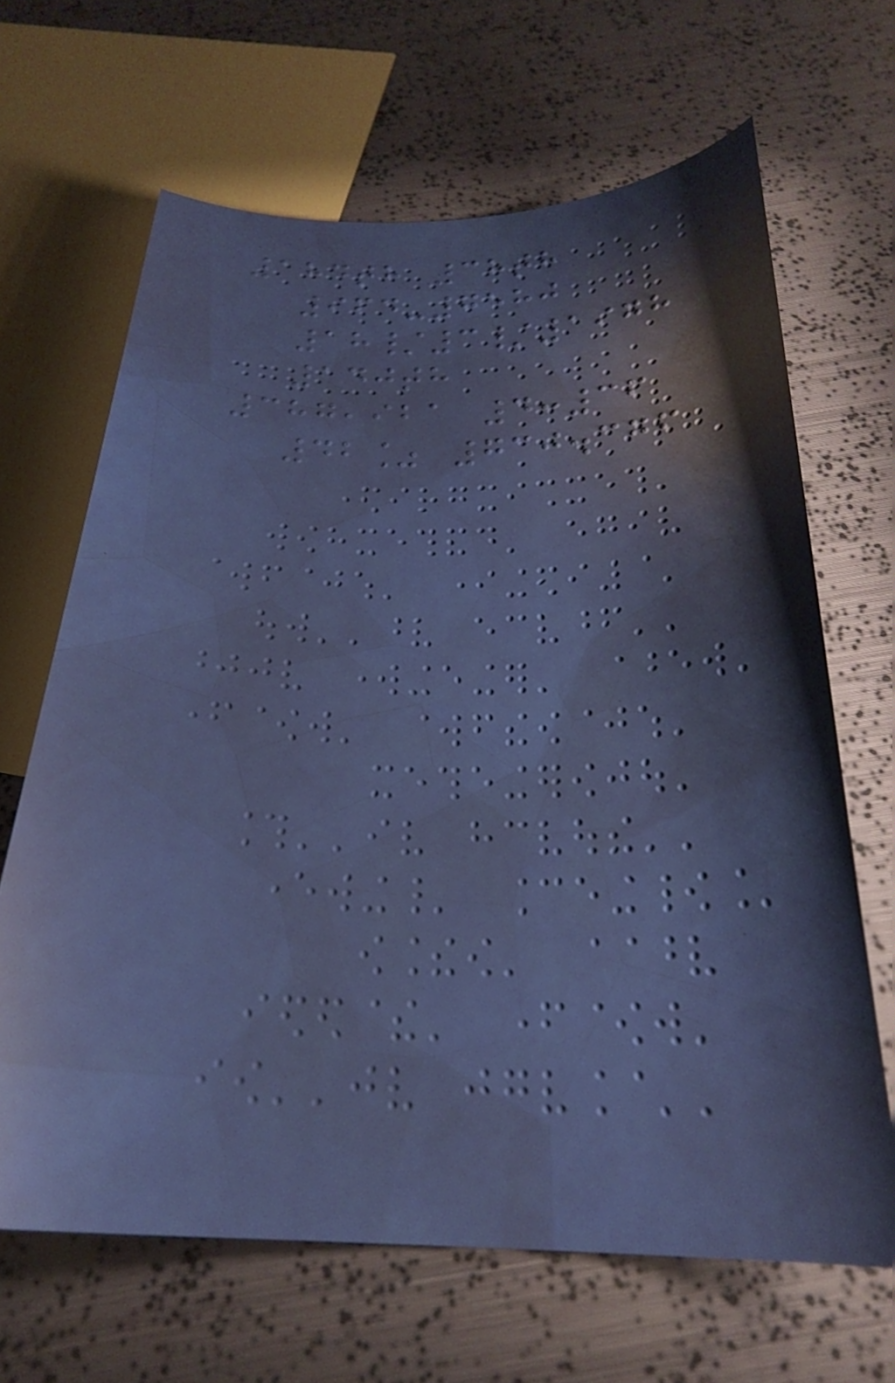184th 38th
964-7580
18/3/1978
140th
387,921 4:36
42% 730.376
